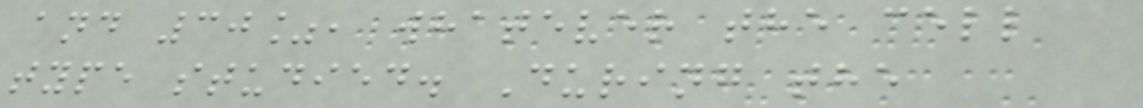and 30%, whatever the cell
type studied. During the
